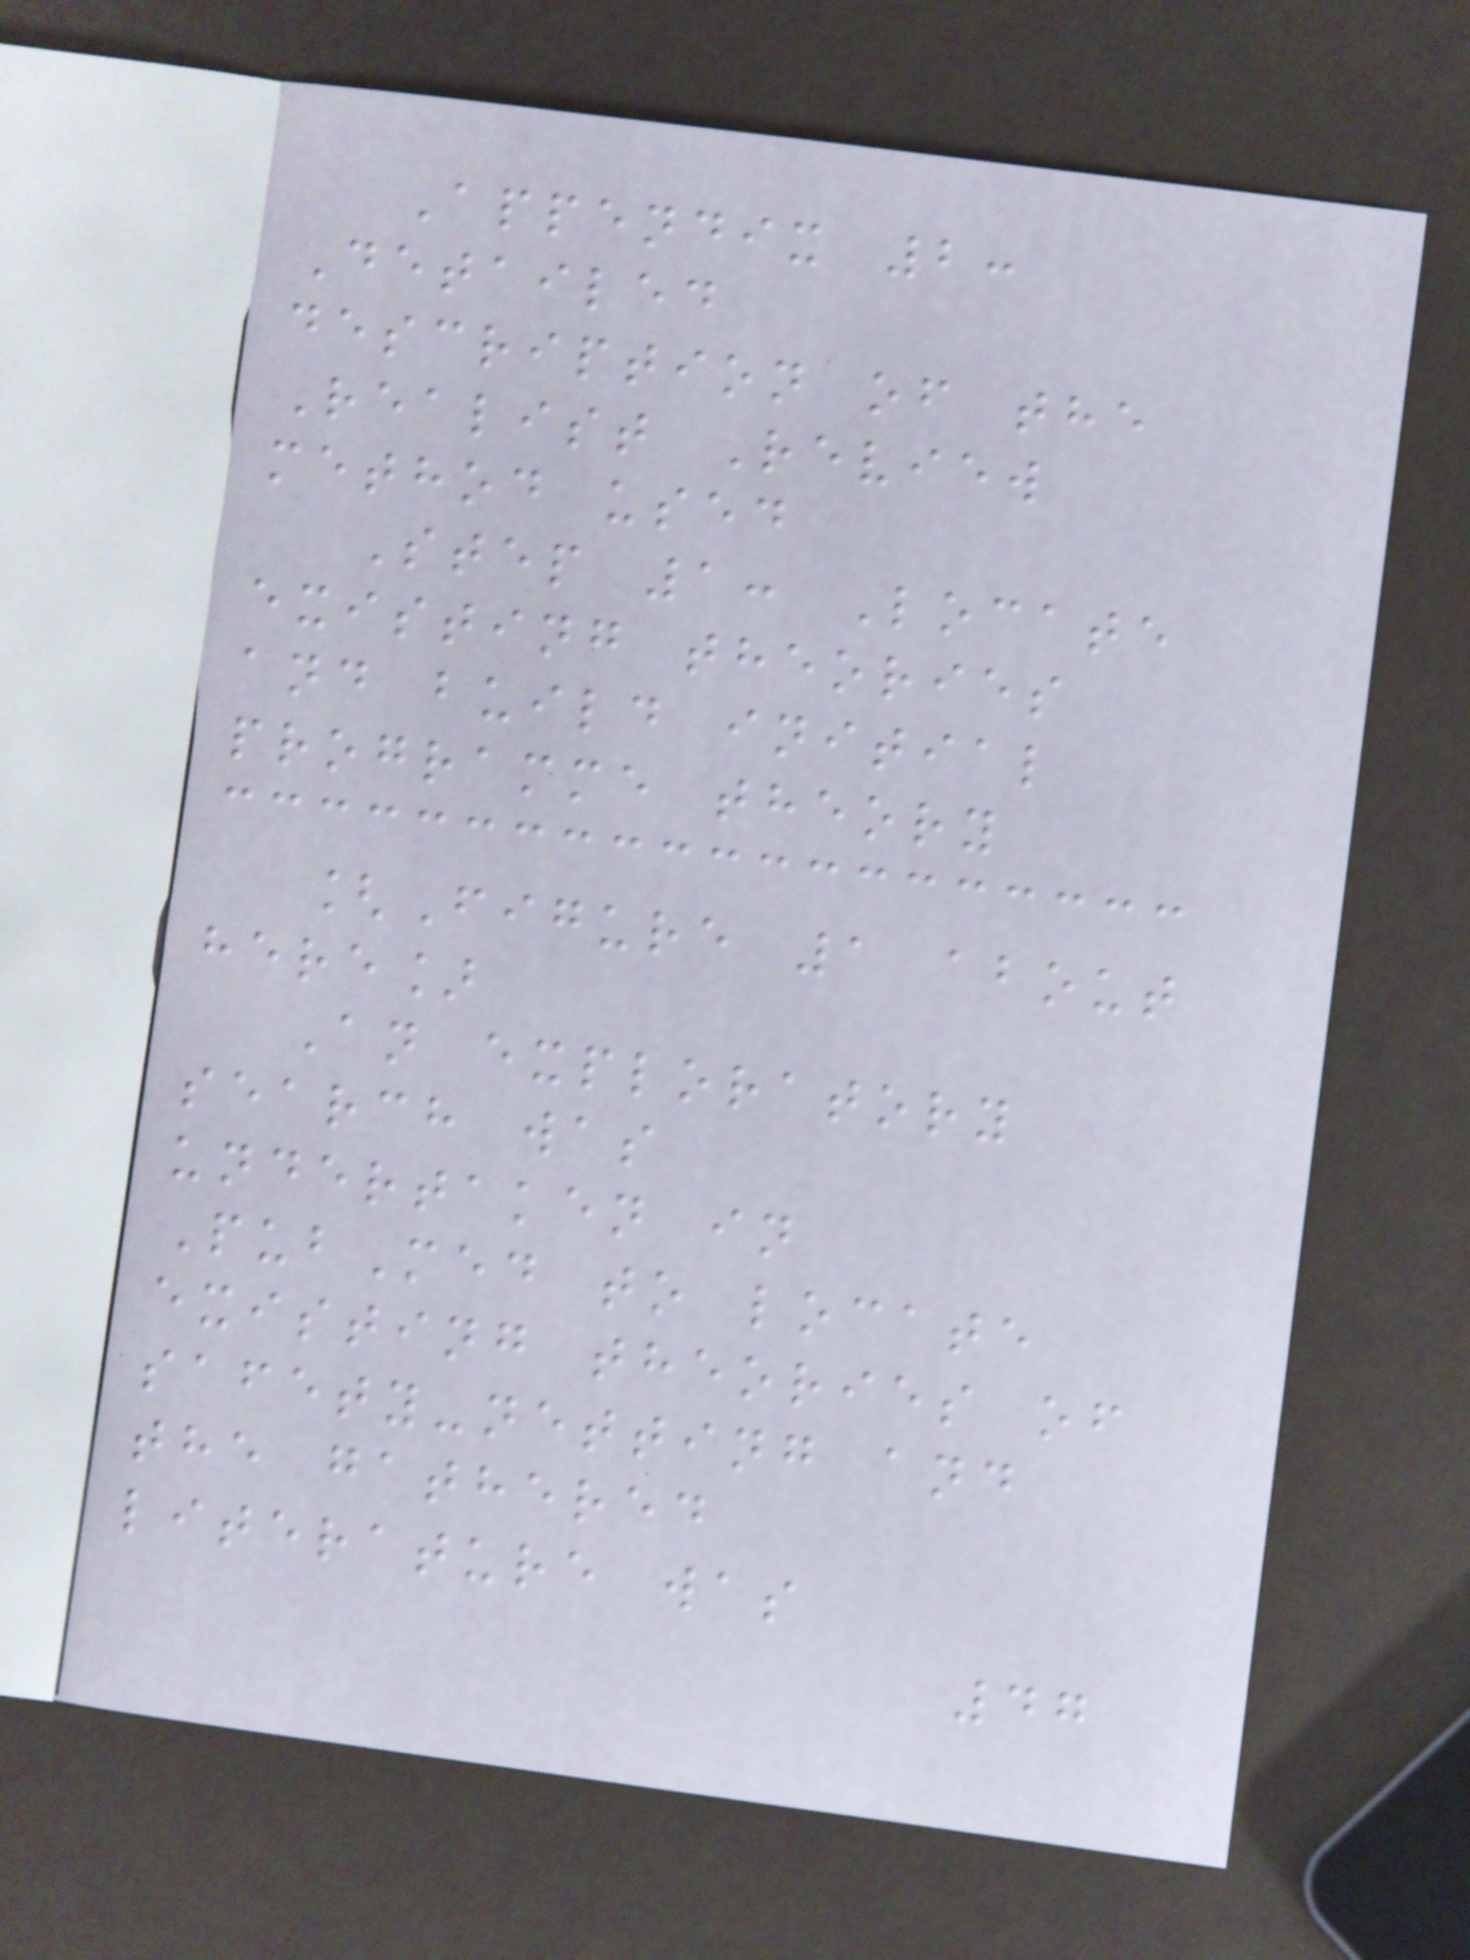Appendix 2:
Detailed
description of the
Realist Review
method used
Step 1: Locate
existing theories
and build initial
programme theory
[Figure 1 about
here]
An exploratory
search was
undertaken in
PubMed to locate
existing theories of
safety-netting and
the gathered
literature was
47
